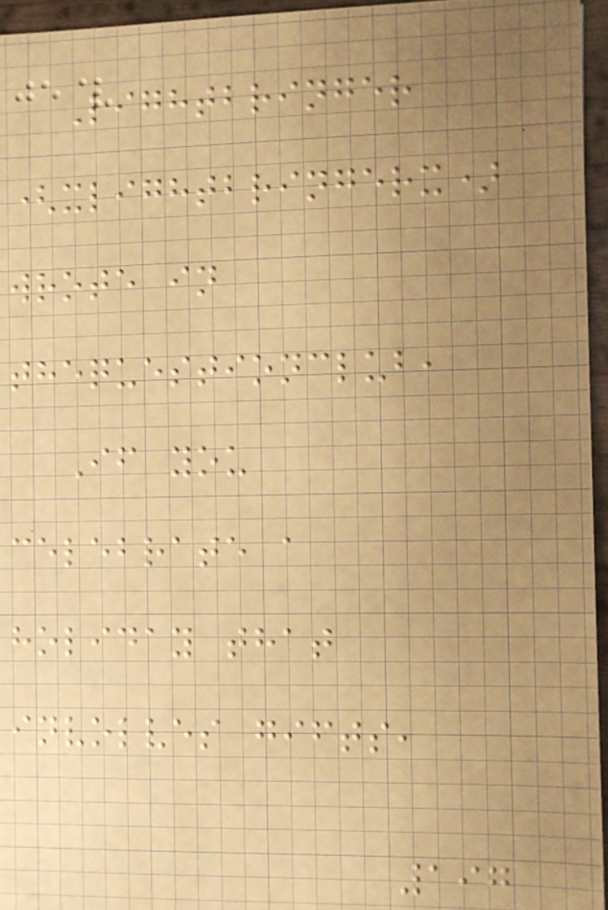Lightbringer
(xlightbringerx)
wrote in
thequestionclub,
If you
celebrate a
holiday that
involves gifts,
197
